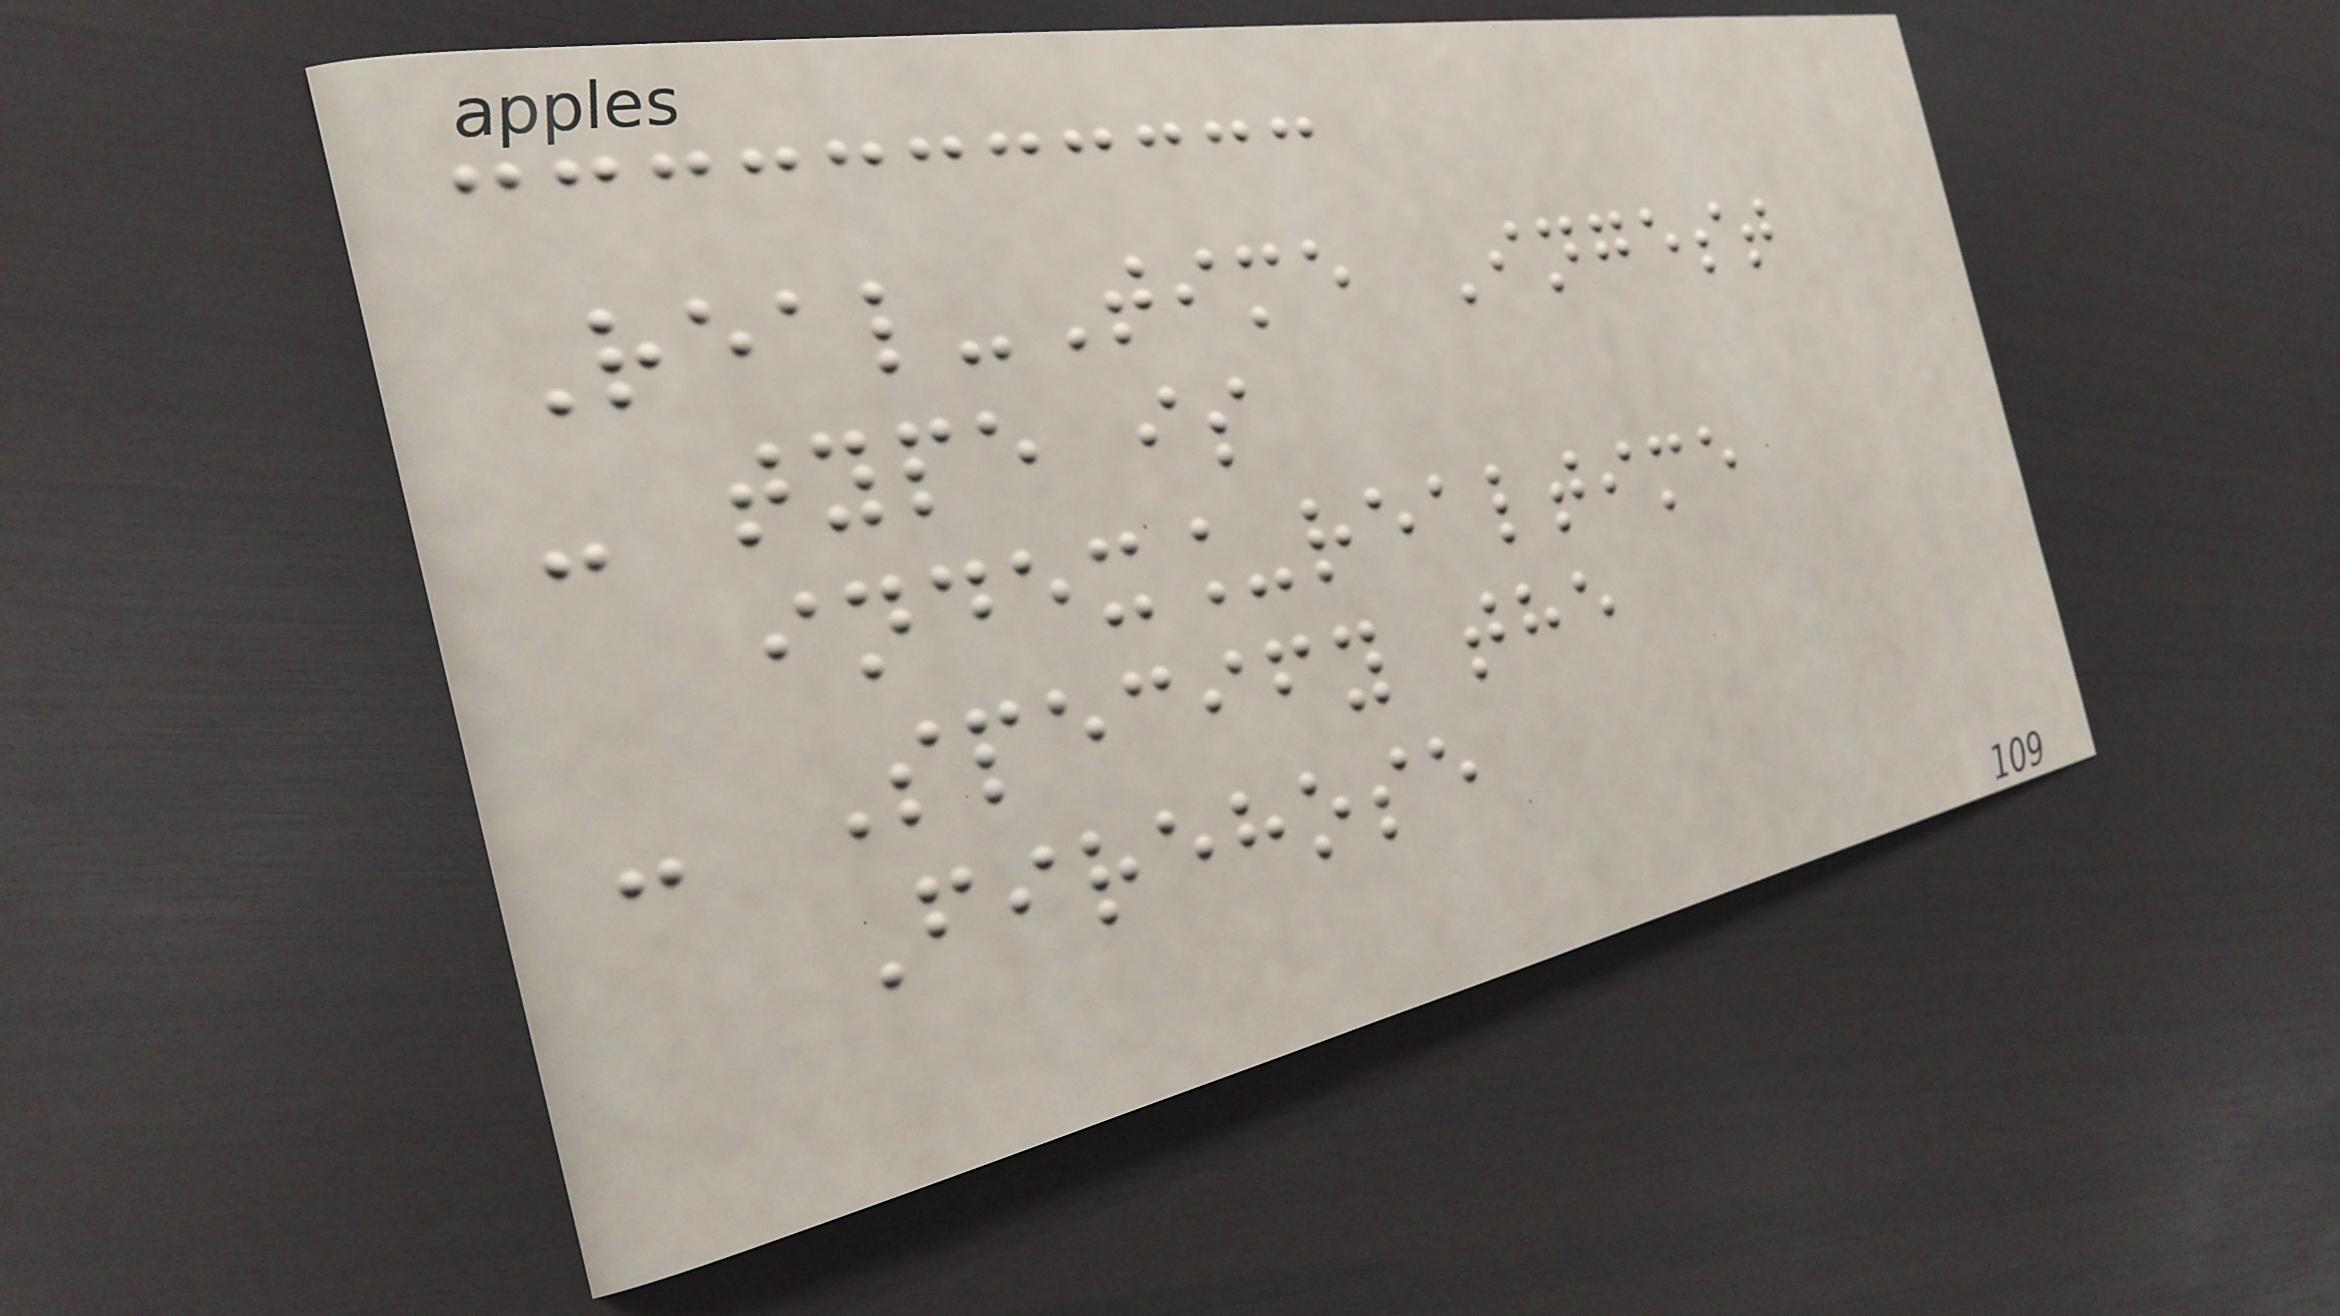Real-Time Ingest
- type is
index_realtime
- Specify the
Firehose
